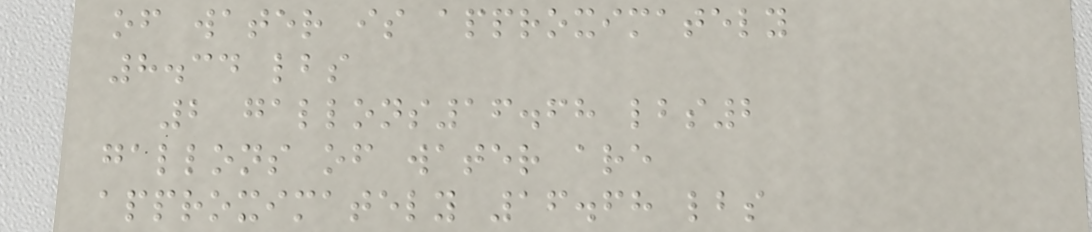of water is approximately
8.34 lbs
2 gallons16.68 lbs2
gallons of water are
approximately 16.68 lbs
